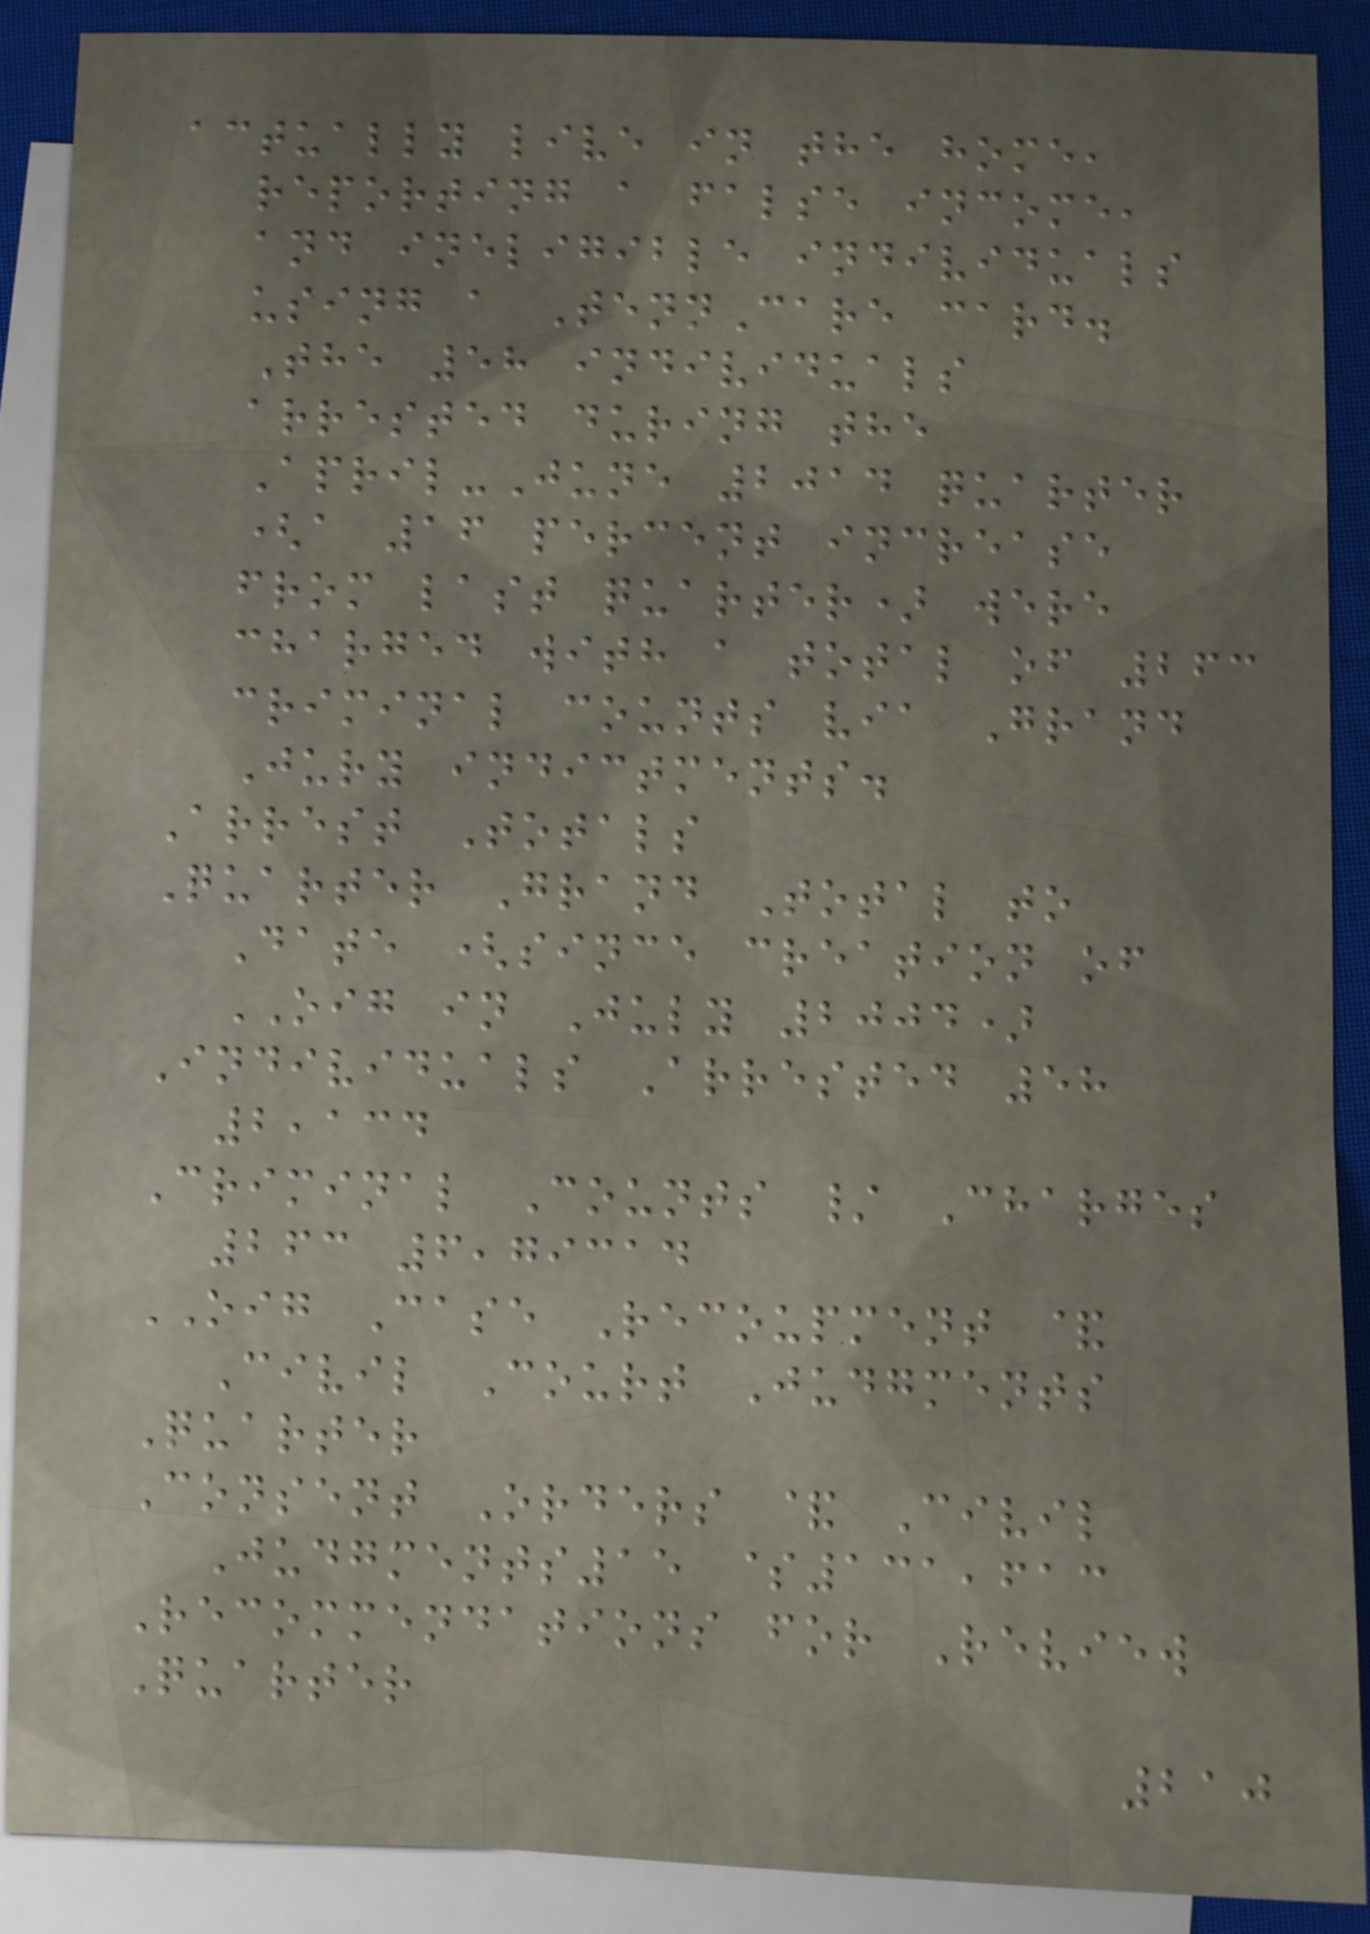actually live in the home,
reporting a false income,
and ineligible individuals
using a TennCare card.
The 58 individuals
arrested during the
April-June 2014 quarter
(a 16 percent increase
from last quarter) were
charged with a total of 263
criminal counts via Grand
Jury indictments.
Arrest Totals
Quarter Grand Total to
Date (since creation of
OIG in July 2004)
Individuals Arrested 58
2,134
Criminal Counts / Charges
263 6,79314
OIG Case Recoupment &
Civil Court Judgments
Quarter
Consent Orders & Civil
Judgments15 $131,613
Recommendations for Review
Quarter
210
